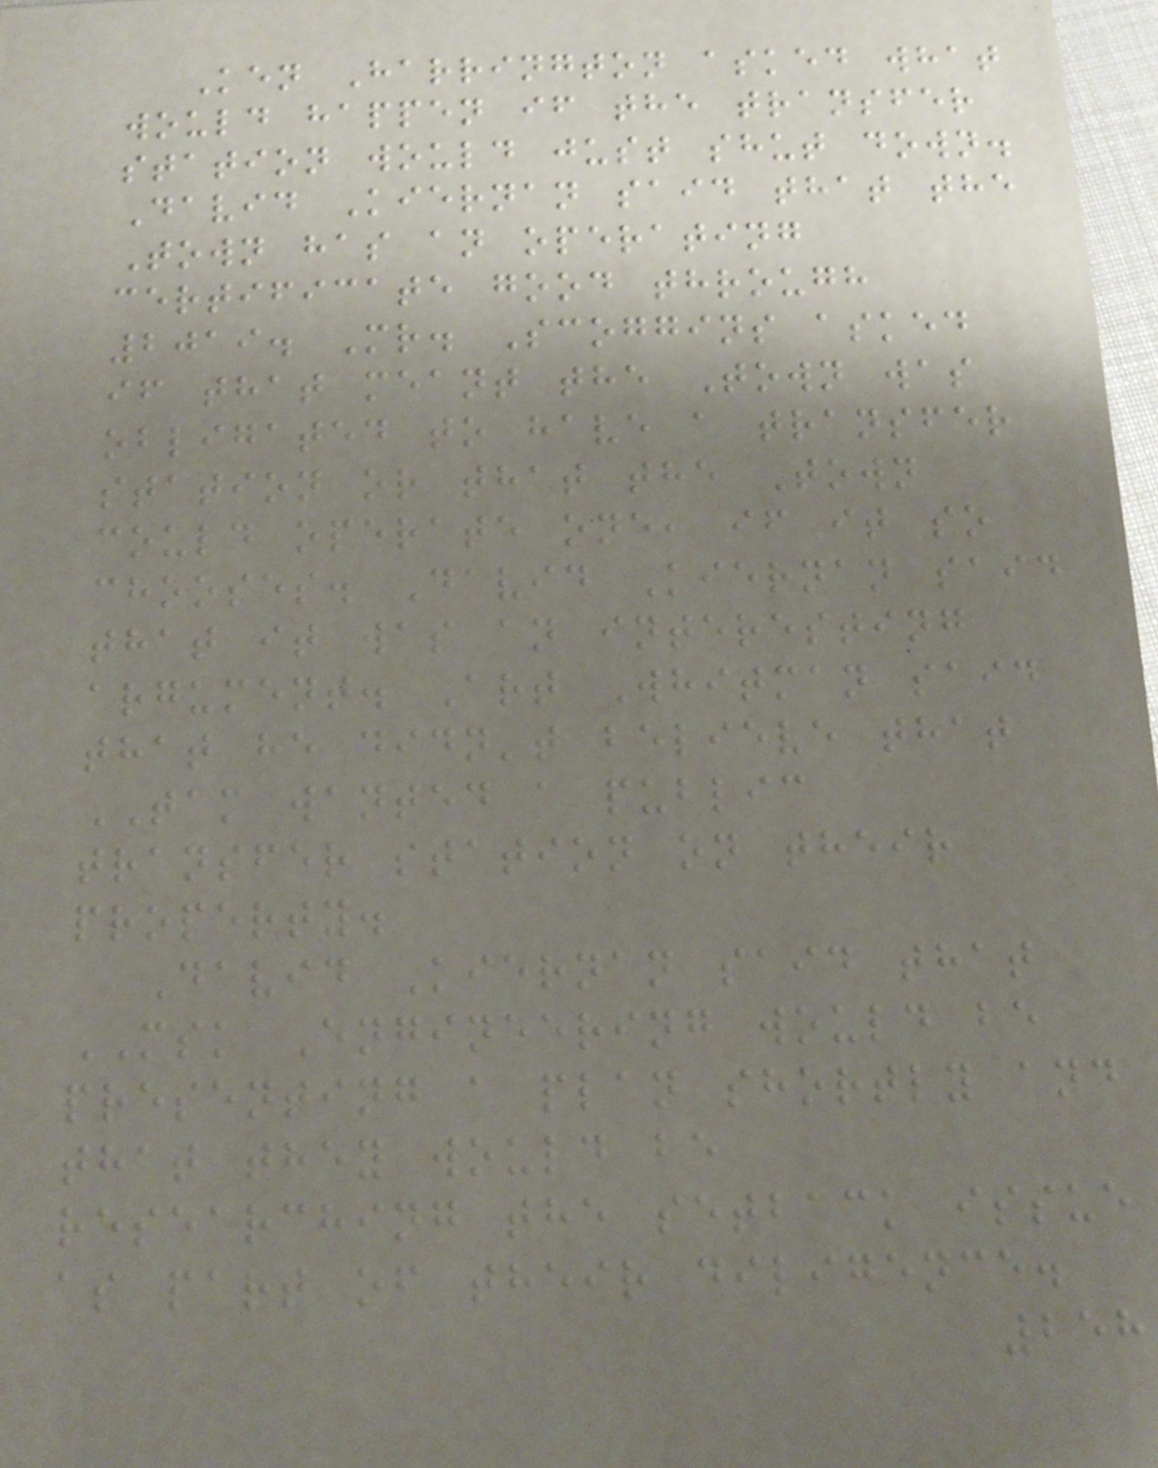Ken Harrington asked what
would happen if the transfer
station would just shut down.
David Kiernan said that the
Town has an operating
certificate good through
2019. Mr. Scoggins asked
if that meant the Town was
obligated to have a transfer
station or that the Town
could operate one, if it so
chooses. David Kiernan said
that it was an interesting
argument. Art Whitman said
that he didn't believe that
TAM wanted a public
transfer station on their
property.
David Kiernan said that
MSK Engineering would be
presenting a plan shortly and
that they would be
researching the setback issue
as part of their diligence.
258
